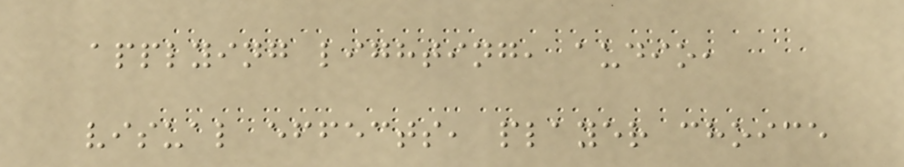applying lighting, audio,
visual effects, player choice
